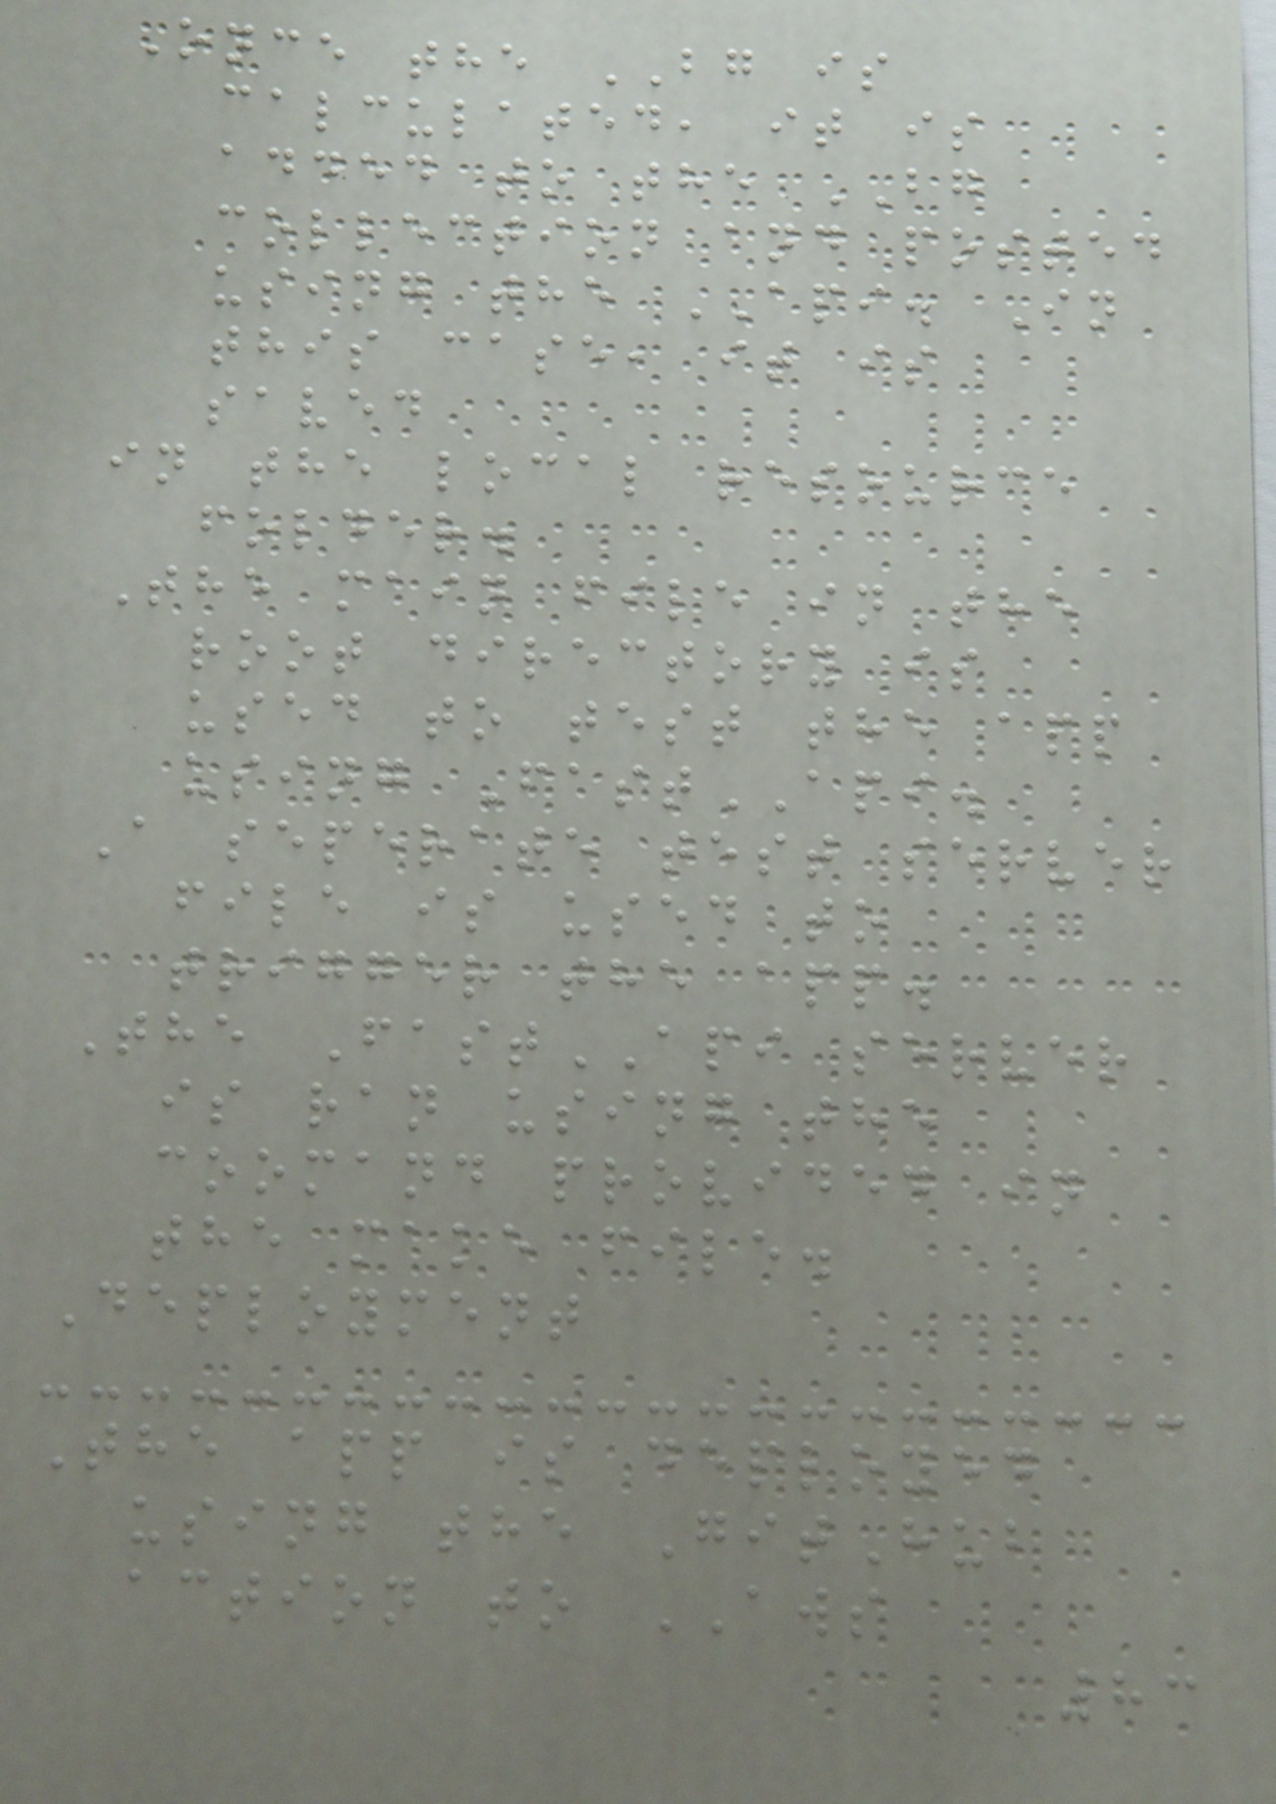Once the BG is
calculated, it is
added to the BG
collection and posted
using the API. In
this case, it is
saved
in the local resource
folder.
The main file in the
root directory is
used to test the app
using FastAPI.
A seperate test server
file is used to
trigger the app.
The FastAPI server
is ran using the
coomand provided in
the make file.
Deployment
The app is deployed
using the GitHub
action to AWS
83
